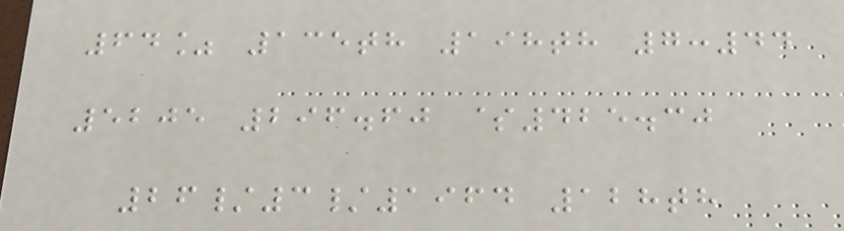64% 135th 198th 7:44
5205 296.60 $425.30
26/3/1964 128th
